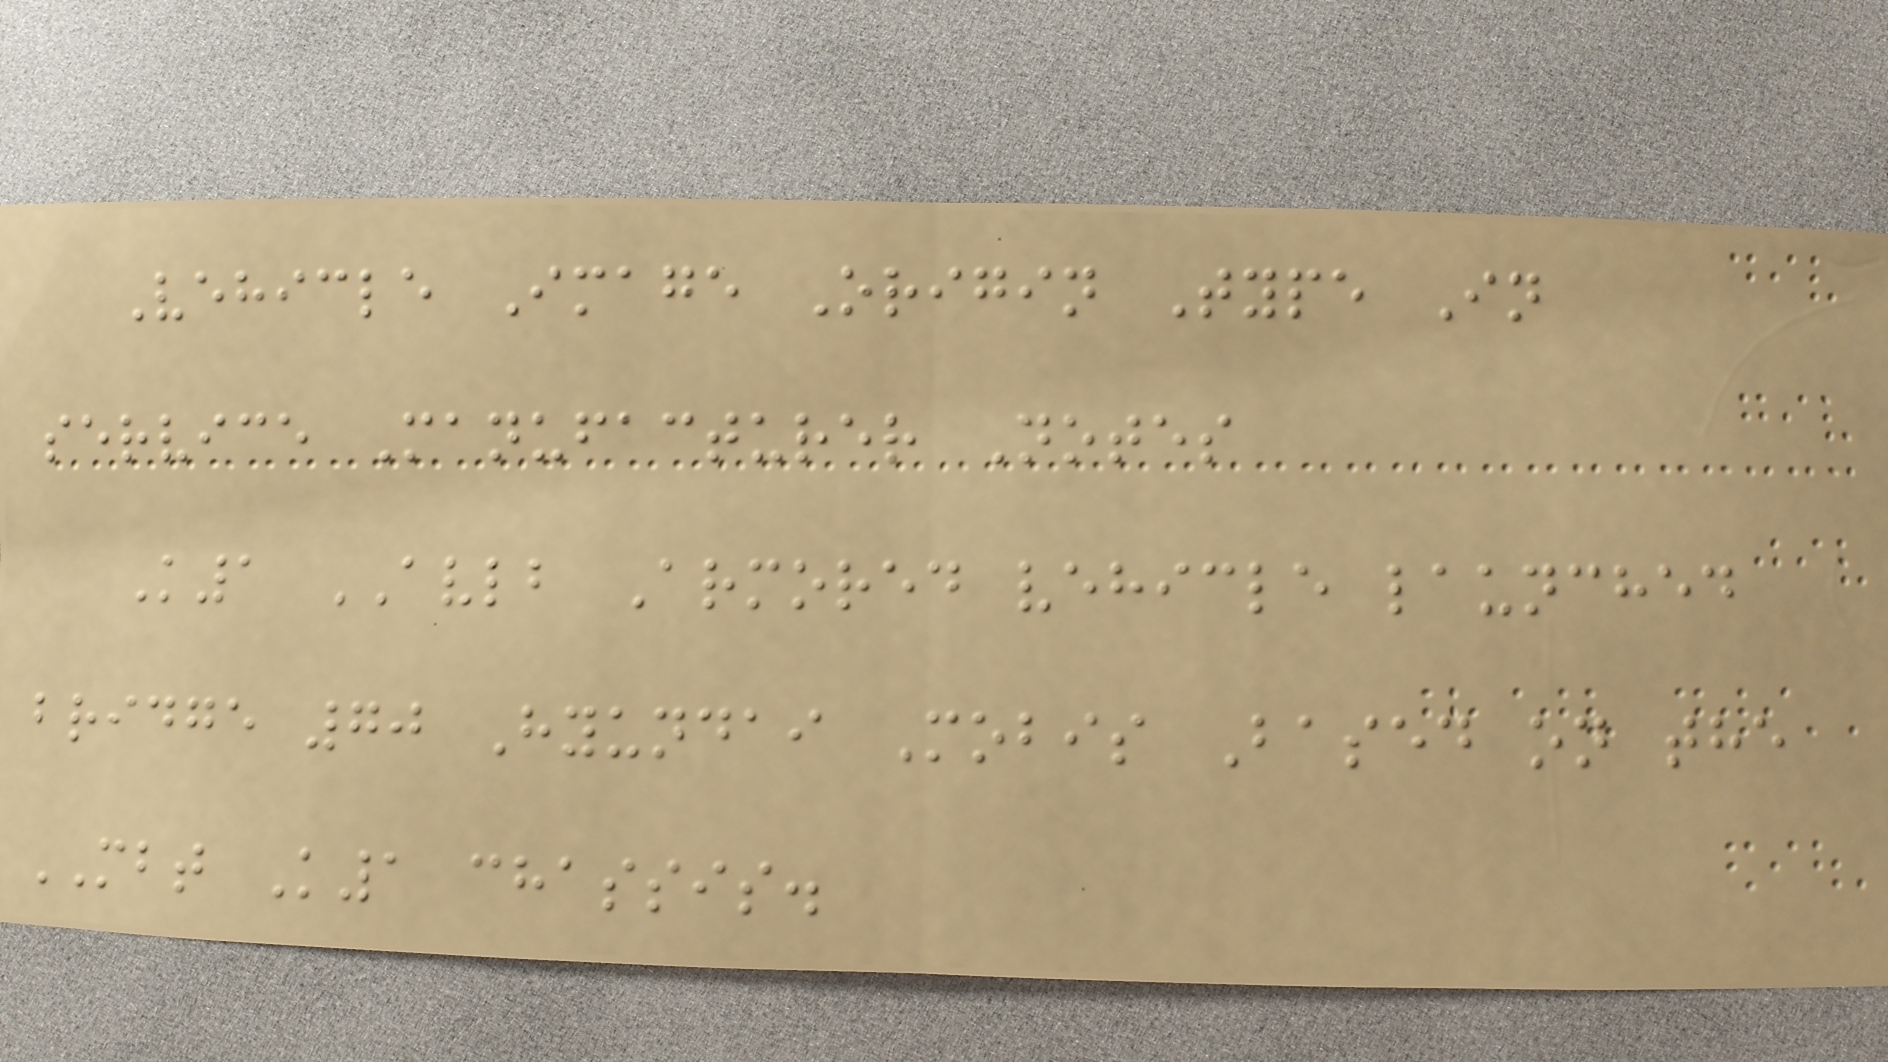Vehicle Image Origin Type In
service Manufacturer Notes
K1 AVLB Armored vehicle launched
bridge 70 Hyundai Mobis Based on the
MBT K1 chassis.
